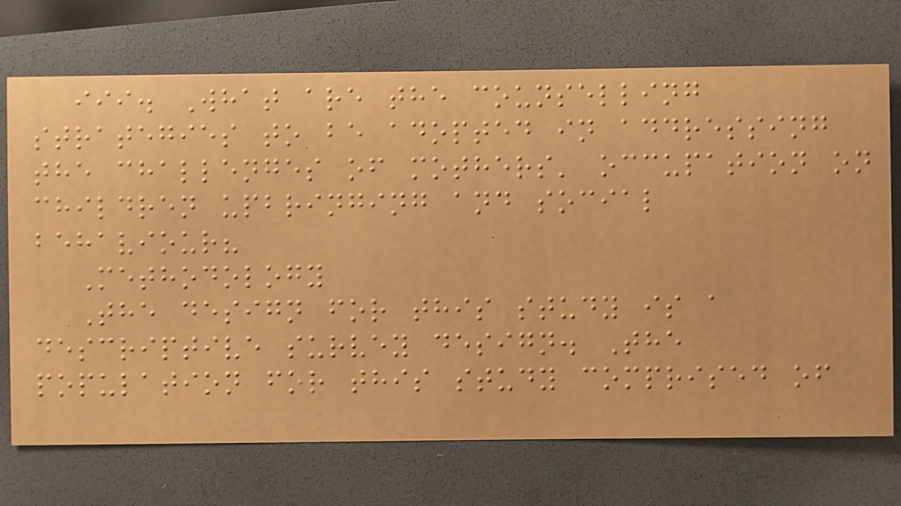iii. What are the counselling
strategies to be adopted in addressing
the challenges of mothers' occupation on
children upbringing and social
behaviour?
Methodology
The design for this study is a
descriptive survey design. The
population for this study comprised of
